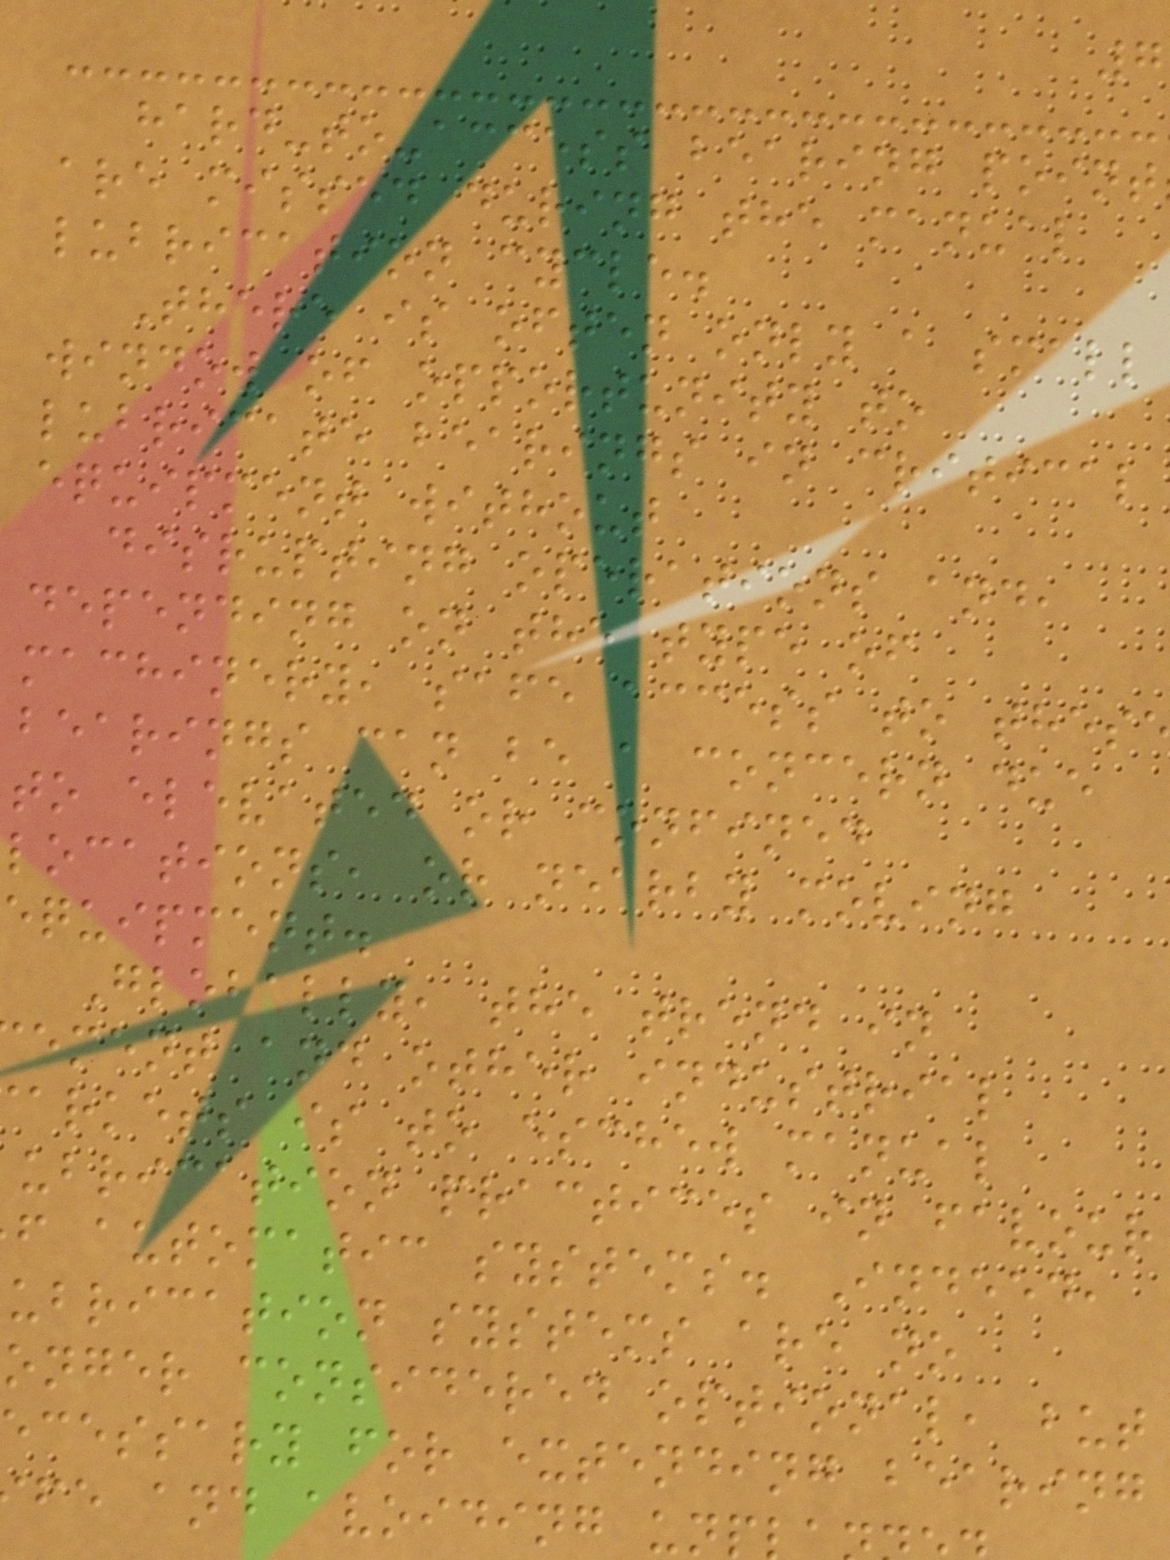hard-to-access bearing point
are missed during the manual
lubrication cycle.
There is often only a small
window of opportunity to
lubricate bearings in critical
equipment without
disrupting operations and,
depending on the type of
machinery, safe access to thes
bearings can be a concern due
to elevated or confined
locations, or nearby moving
equipment.
Globally, the trend in
ement and other industrial
arkets is to eschew manual
ubrication practices in favour
f automatic systems. Indeed,
ubrication systems are no
onger considered optional, but
cessary for extending bearing
fe and avoiding un
